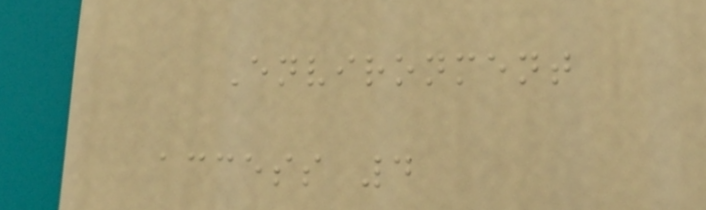Environment
access 4
